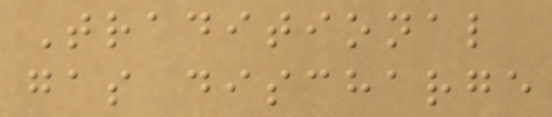Traditional
gas discharge
